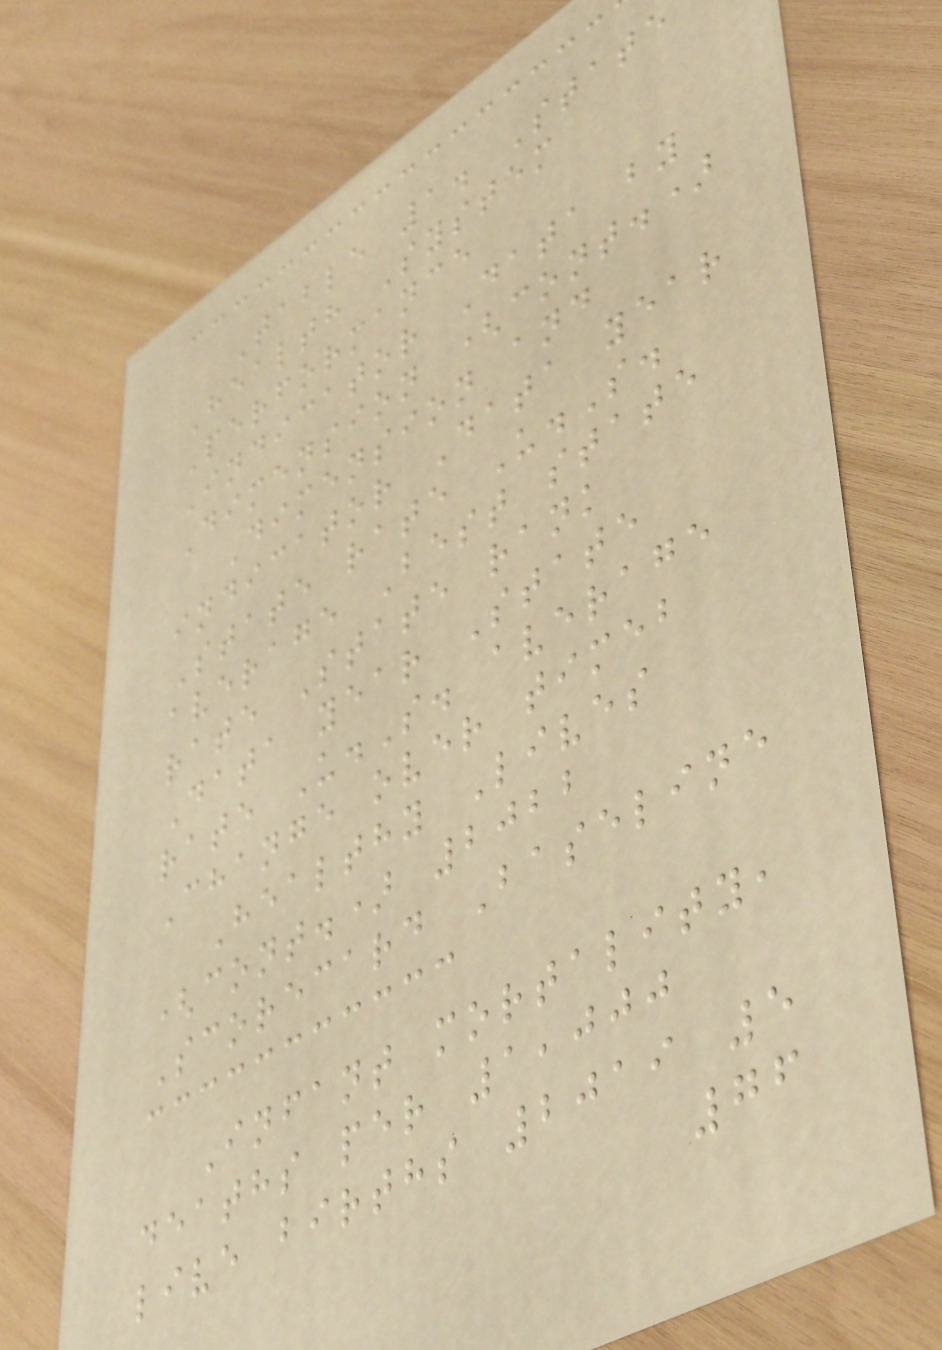Table 1. State
Health System
Performance
Indicator Data by
Dimension (cont.)
Dimension and
indicator Data year
State rate U.S.
average Best state
rate State rank
Data year State
rate U.S. average
Change over timeb
Healthy Lives
(cont.) 2022
Scorecard Baseline
Infant mortality,
deaths per 1,000
live births 2019 5
76
